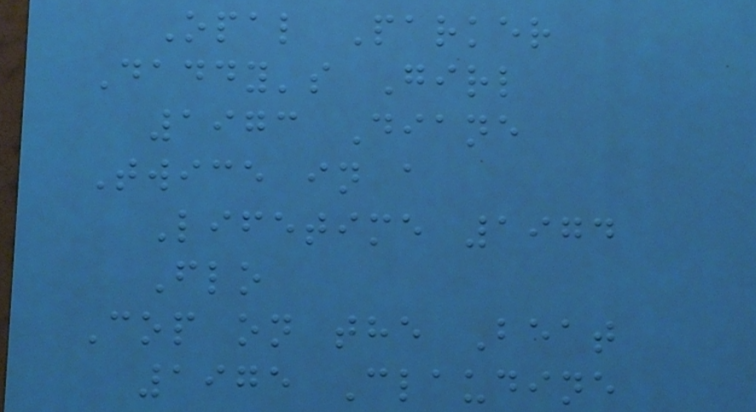Opal Parker
Daddy's Girl
1973 Diane
Twice in a
Lifetime 1974
Flo
Cop on the Beat
1975 Claudine
